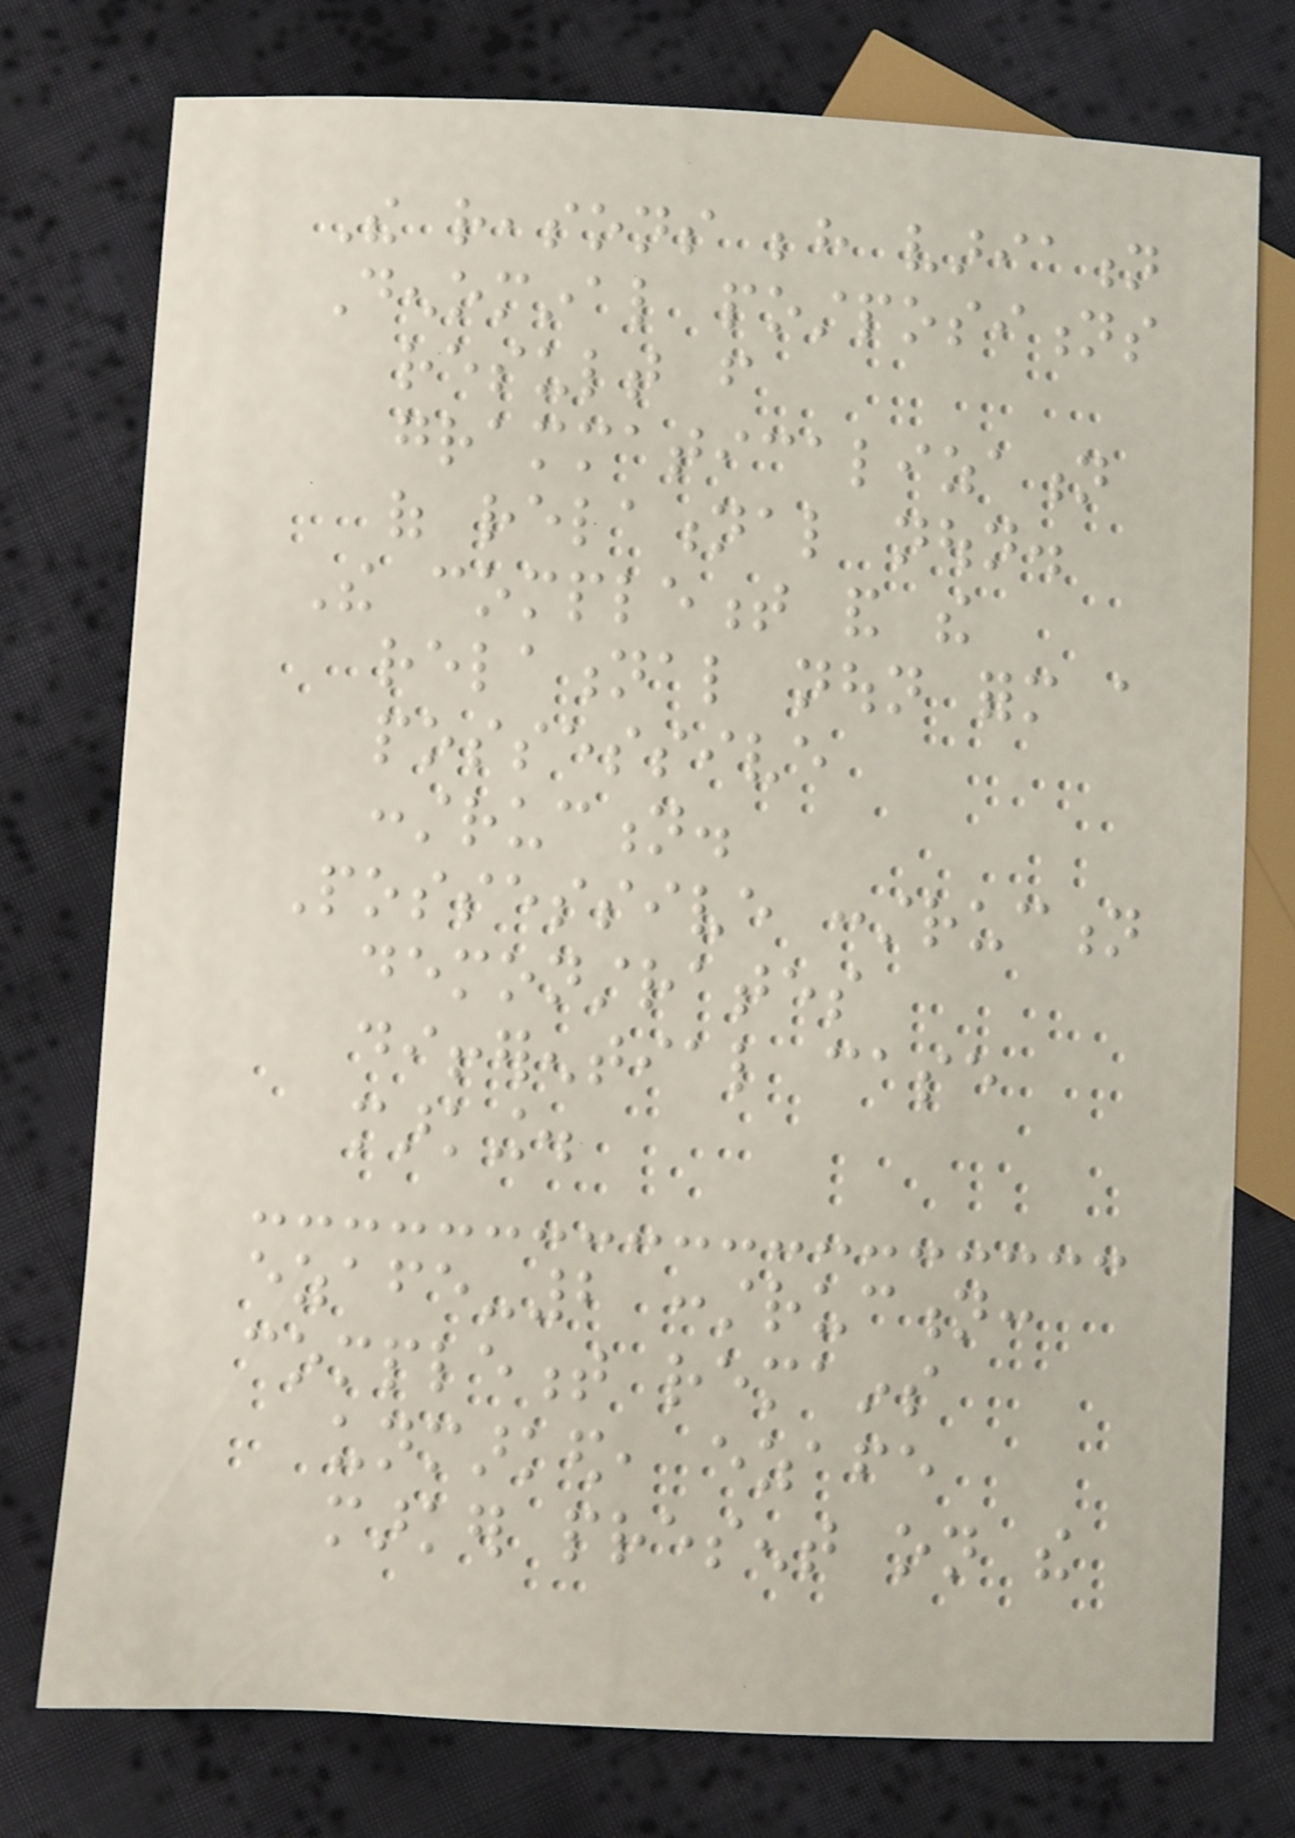The reasons behind variation
Denominal postpositions
result from
grammaticalization
of relational noun.
The complement and the
relational noun form a
possessive
construction.
Possessive construction
demonstrates
differential case
marking.
ezafe-2 construction:
complement remains
unmarked, ezafe
marker present on the
